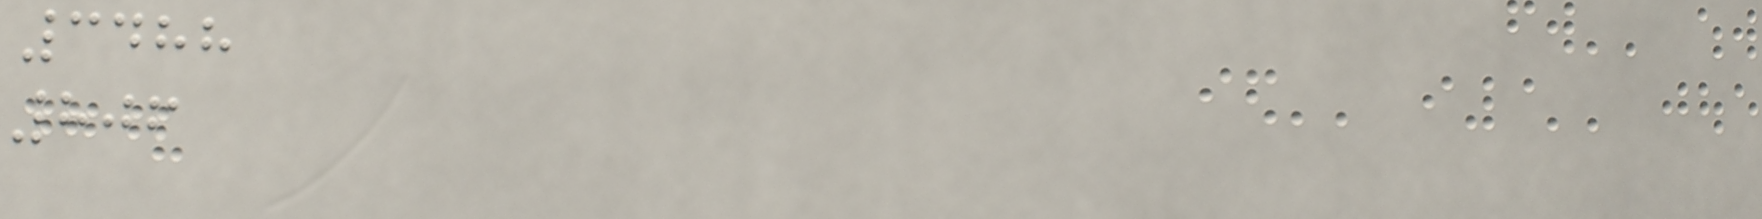3488
806
